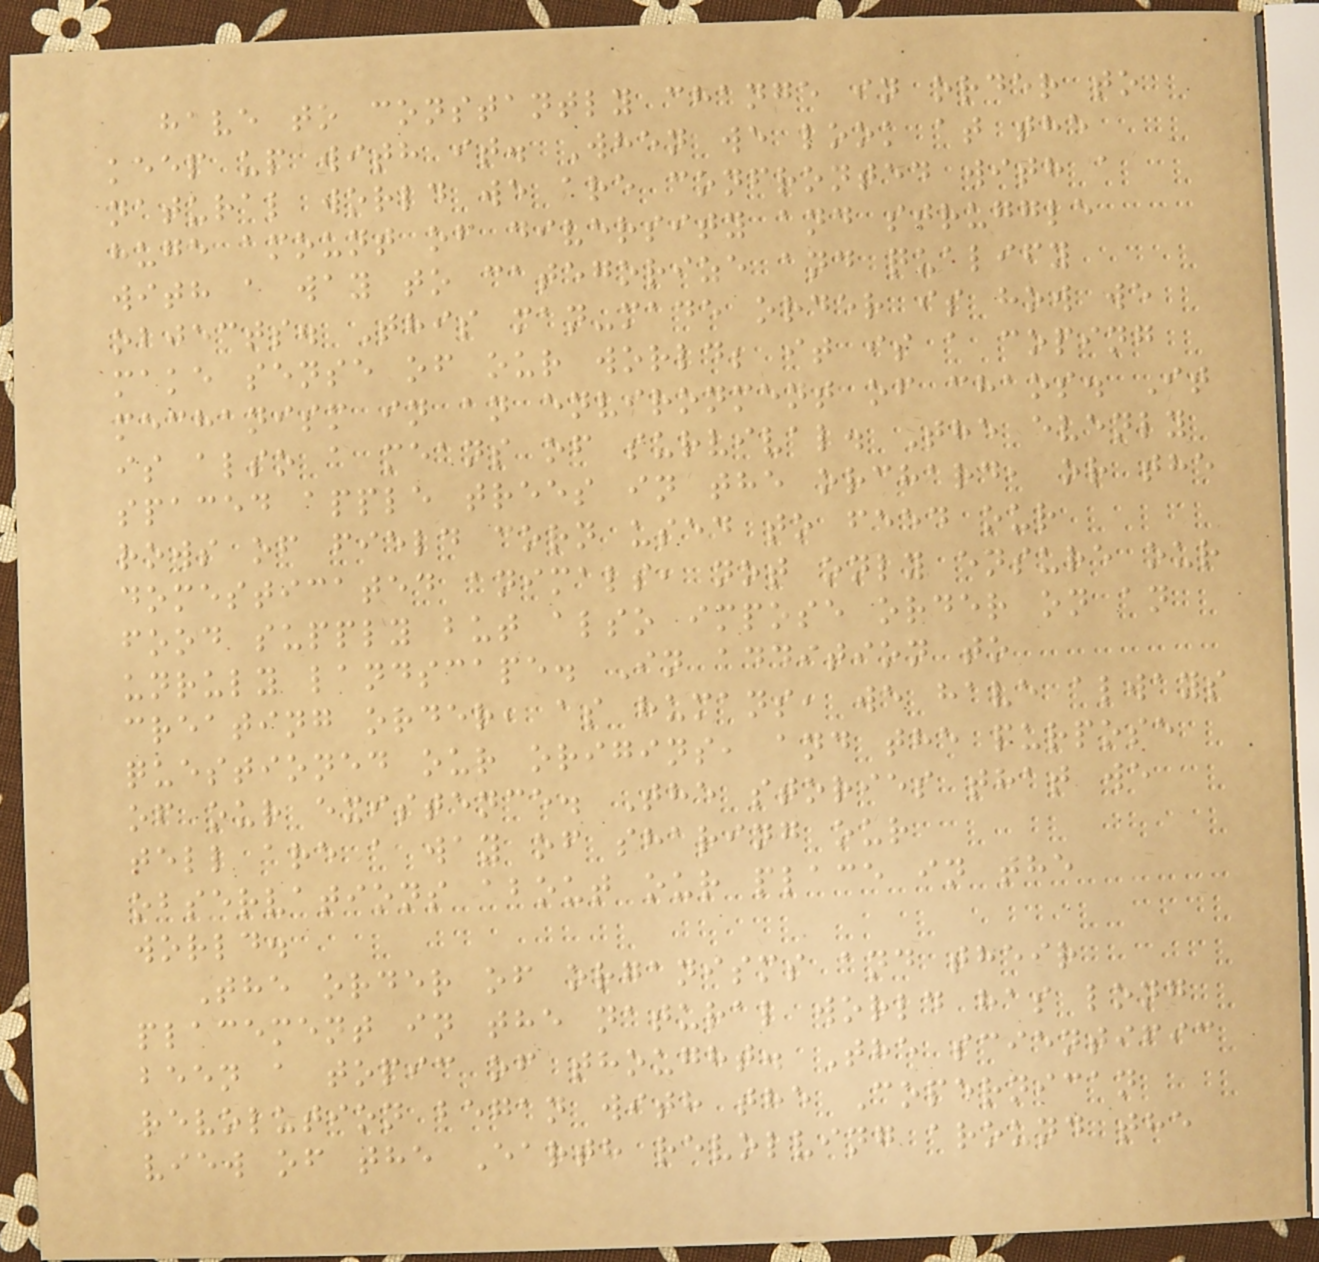have to constantly change in order to
keep up with it. When we look at the
natural world we are confronted with a
huge amount of diversity and struggle
with a way to categorize and qualify
objects. This man-made order is how we
make sense of our world; it is a coping
mechanism in an environment of chaos. It
is also a means of survival. The evenly
spaced apple trees in the orchard, or the
rows of field corn used to feed our
domesticated animals, not only ensure our
food supply but also impose order on an
unruly landscape. In addition to
creating order, as humans, we have always
questioned our origins, and the purpose
of our existence. The stories that we
tell are a way of sharing our
observations about our place in the
world.
The order of organisms and their
placement in the natural world has long
been a topic of thought. The scientific
revolution began with the Copernican
view of the Earth revolving around the
